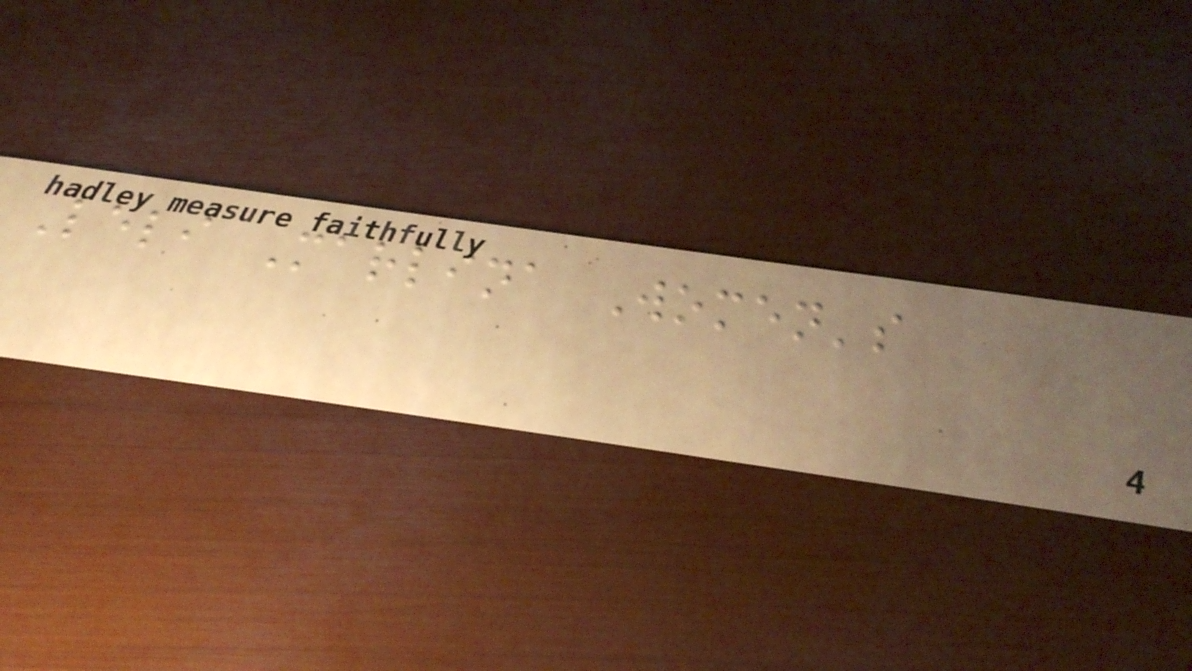Leli Marlina Women's
